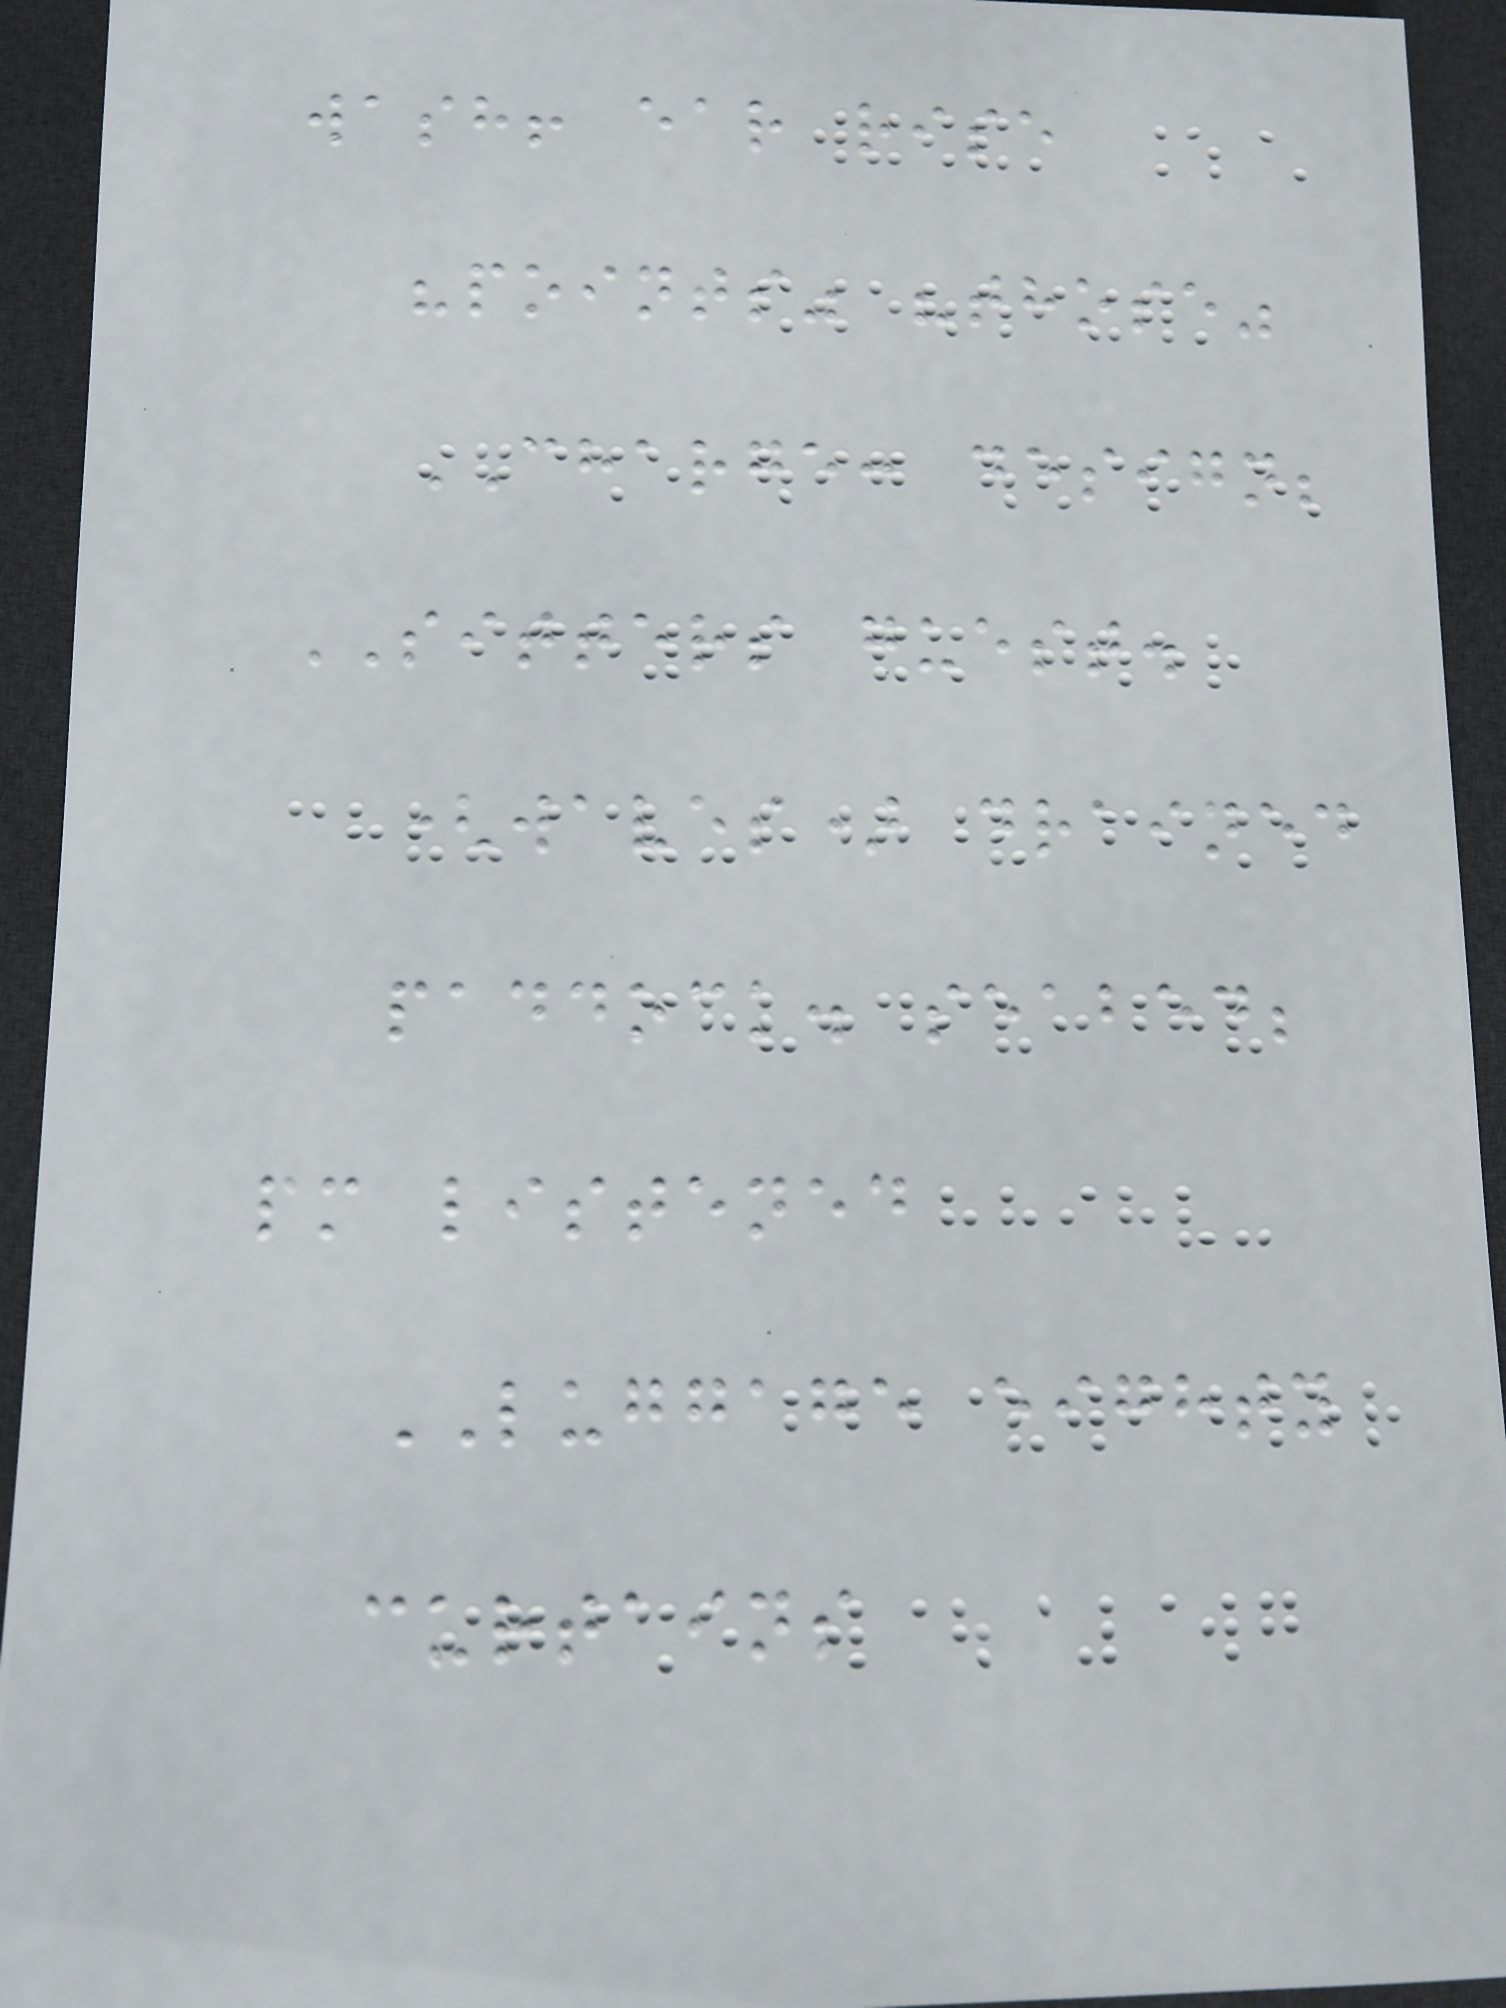wash! ear rise
"points" "those"
CHARGE: design;
SITTERS guest.
(waves) drained
paddock. seabed;
pm listened
LUGGAGE eighty
curtains
